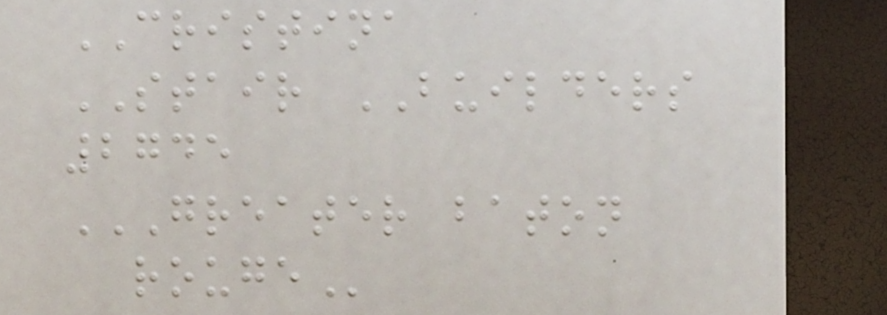CRISTINA
STAIR BUILDERS
2745
GREATER BATON
ROUGE
